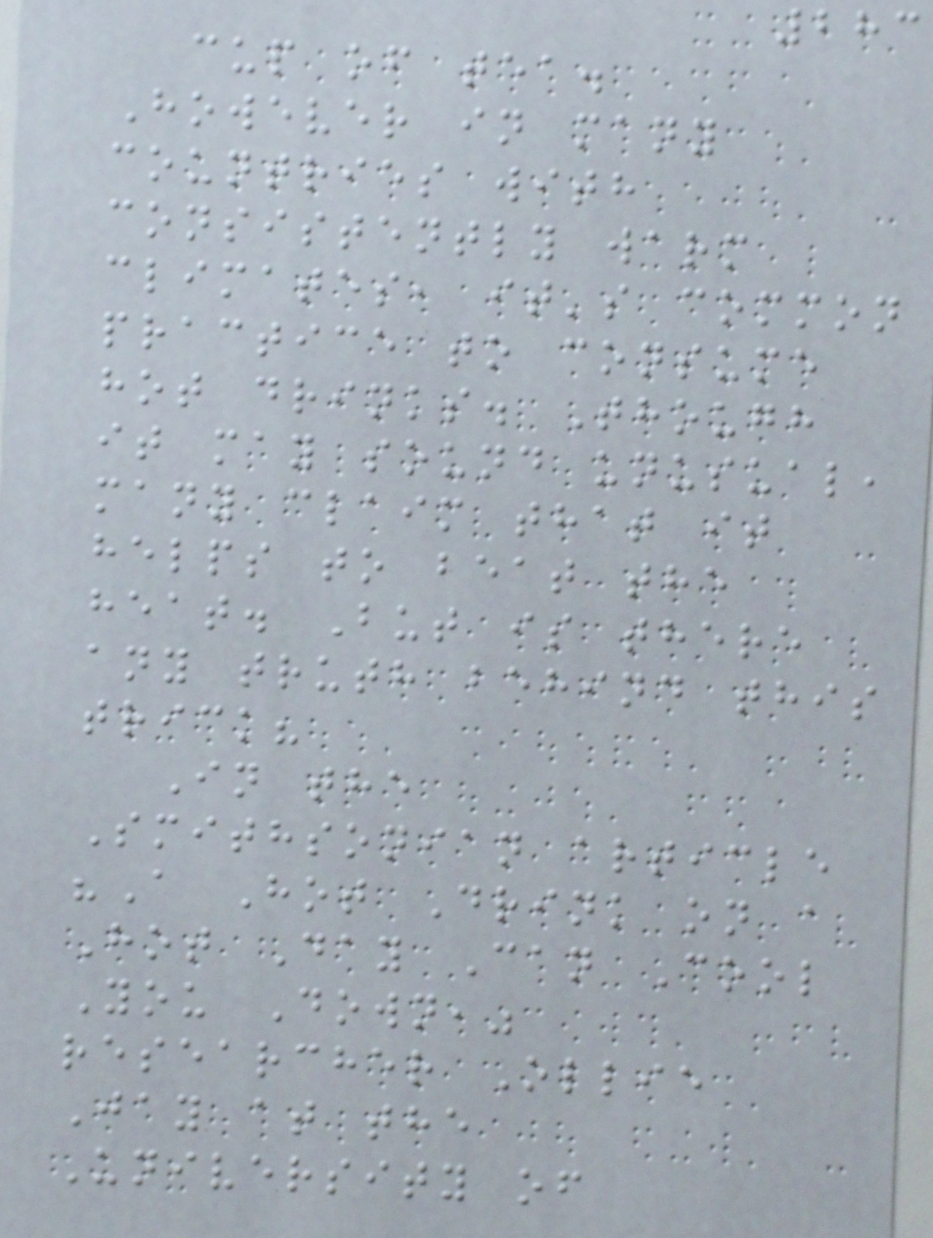283
cup of tea.
However in many
countries with
consistently warm
climates, it's common
practice to consume
hot drinks. Though
it may sound unusual,
many claim that it
helps to beat the
heat. But is there
any truth behind this
trick?
In the
Smithsonian article
"A Hot Drink on a
Hot Day Can Cool
You Down,"
researcher Ollie
Jay at the
University of
